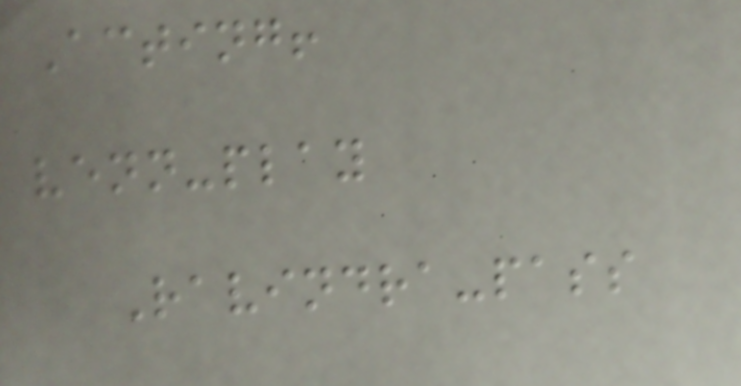Acting!
venn-play
Ravindra-pass
